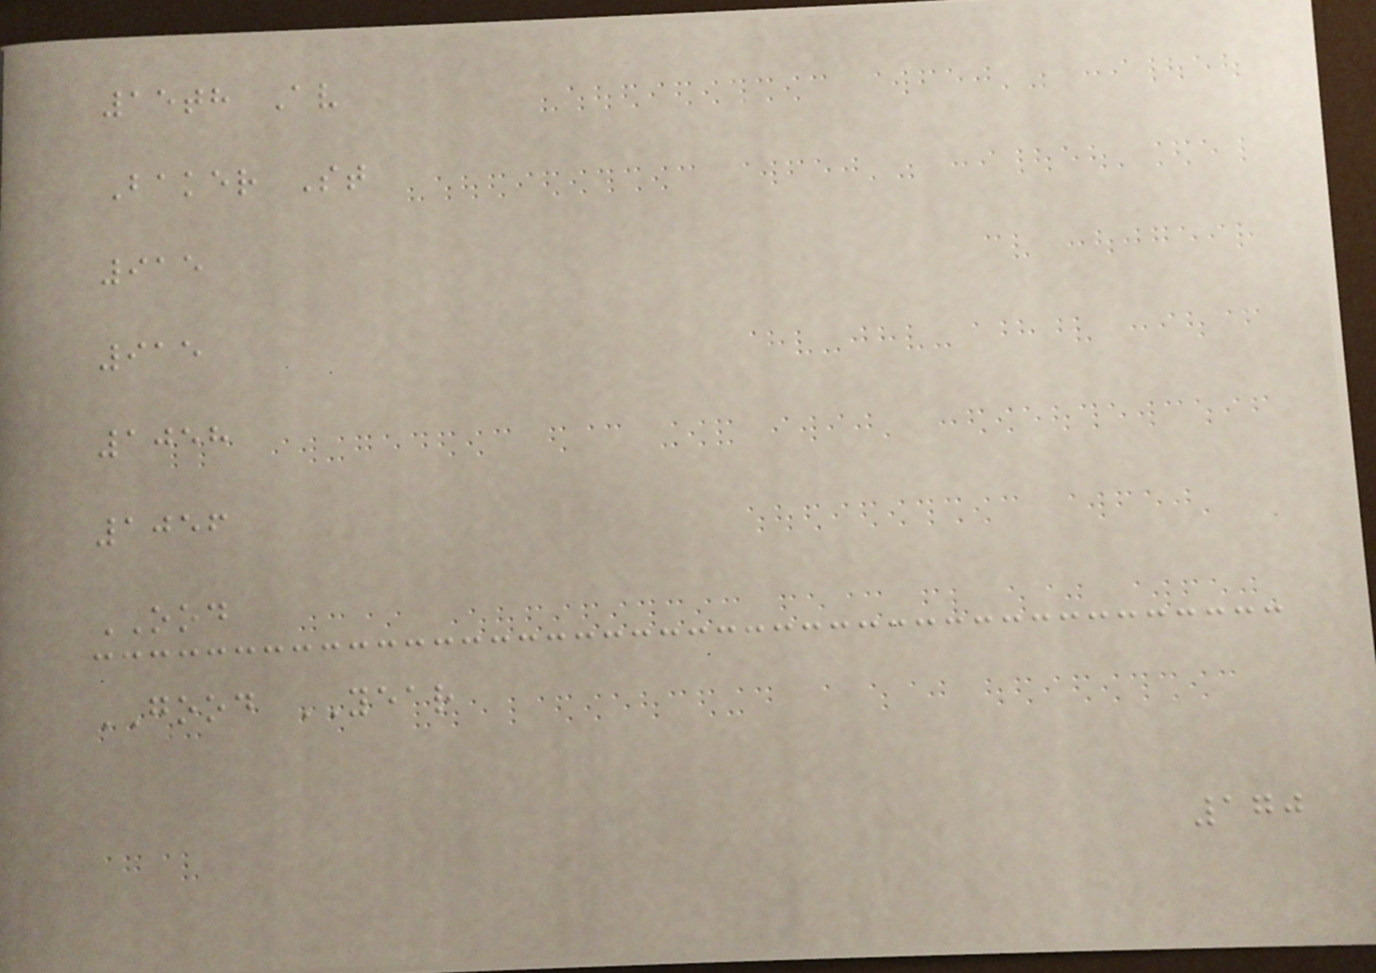15th Av
Baker St
915
915
1058
1056
OOD
GOOD YEAR
170
